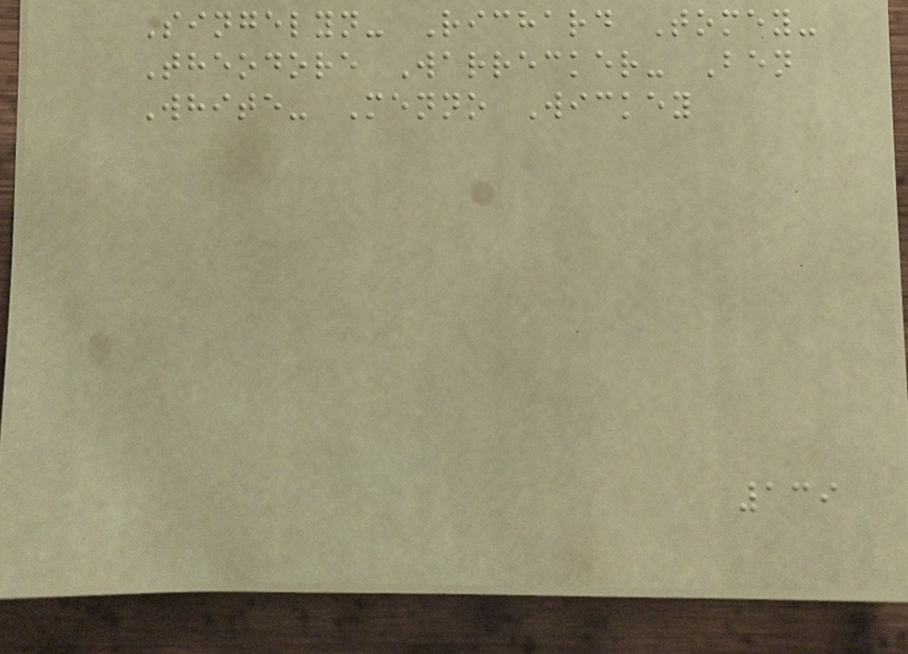Singelyn- Richard Tomey-
Theodore Warrecker- Ben
White- Menno Wickey
139
